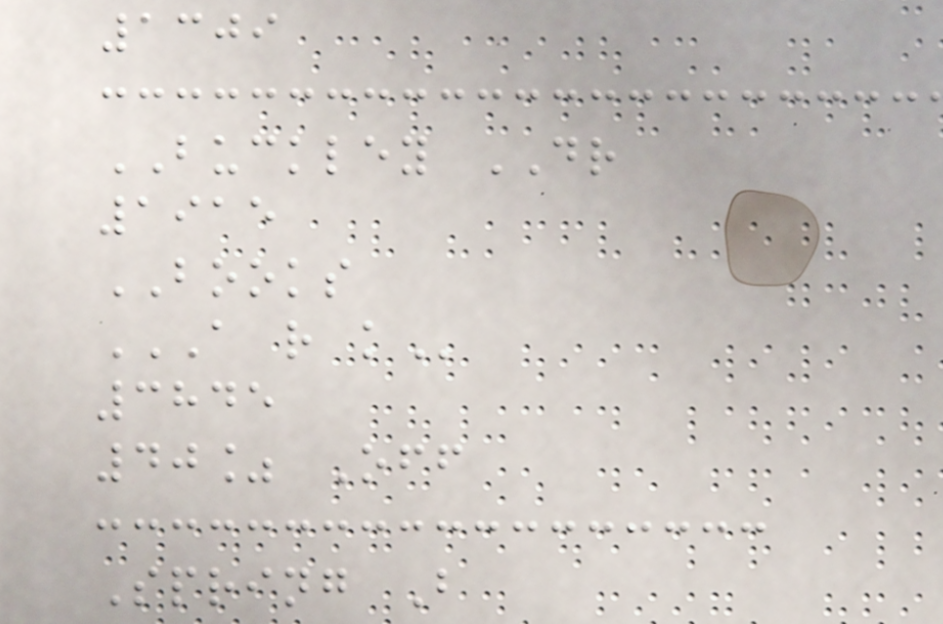1309
BUCKLEY DR
1915
BOOKS
A R K
3845
40% Off
Spring B
